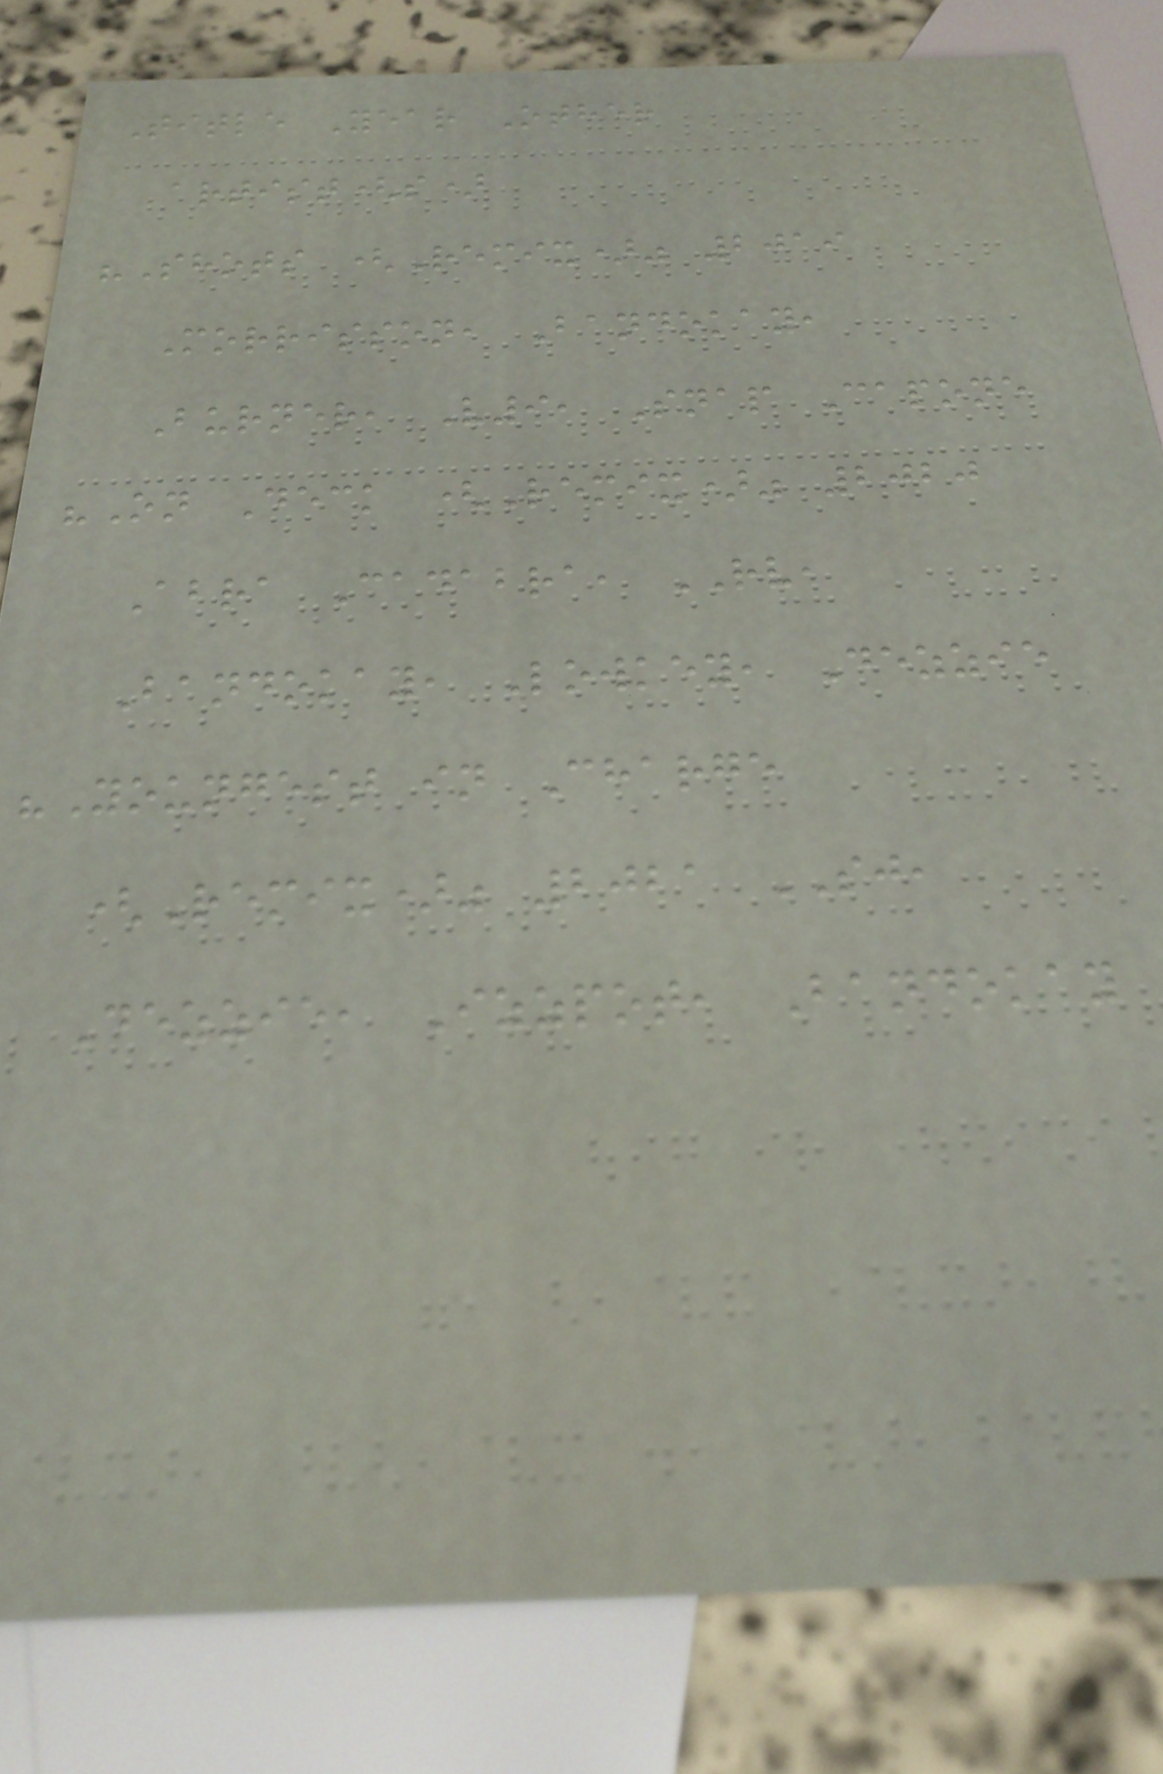Title Year Other
artist(s)
"Shots (Remix)" 2019
Morrisson, Bandokay,
Burner, V9, Snap Capone
"On Deck (Remix)" 2020
Abra Cadabra, RV,
Bandokay, Lowkey, Dezzie
"Youngest in Charge
(Remix)" 2021 SJ,
Dezzie, Izzpot, Bandokay
